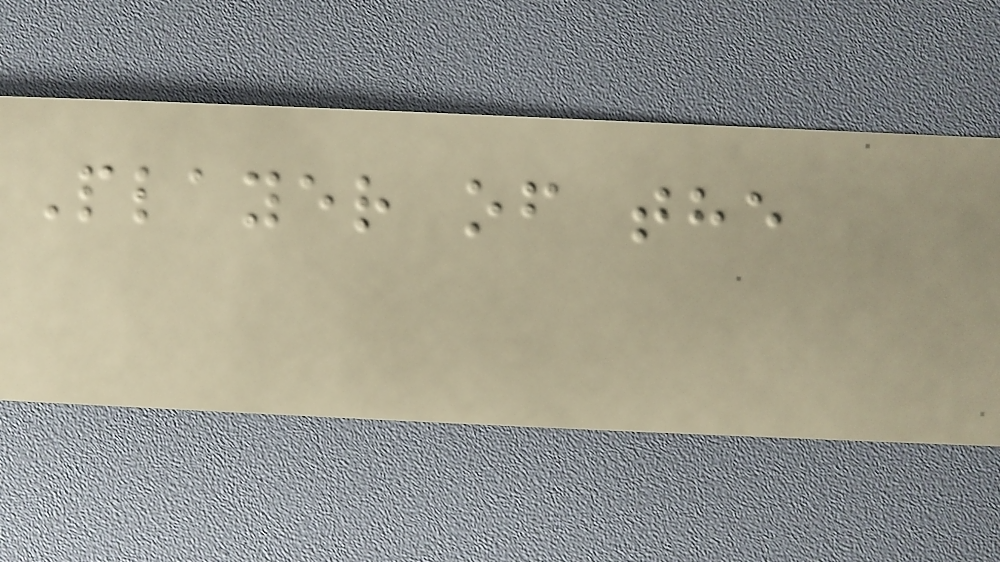Player of the
